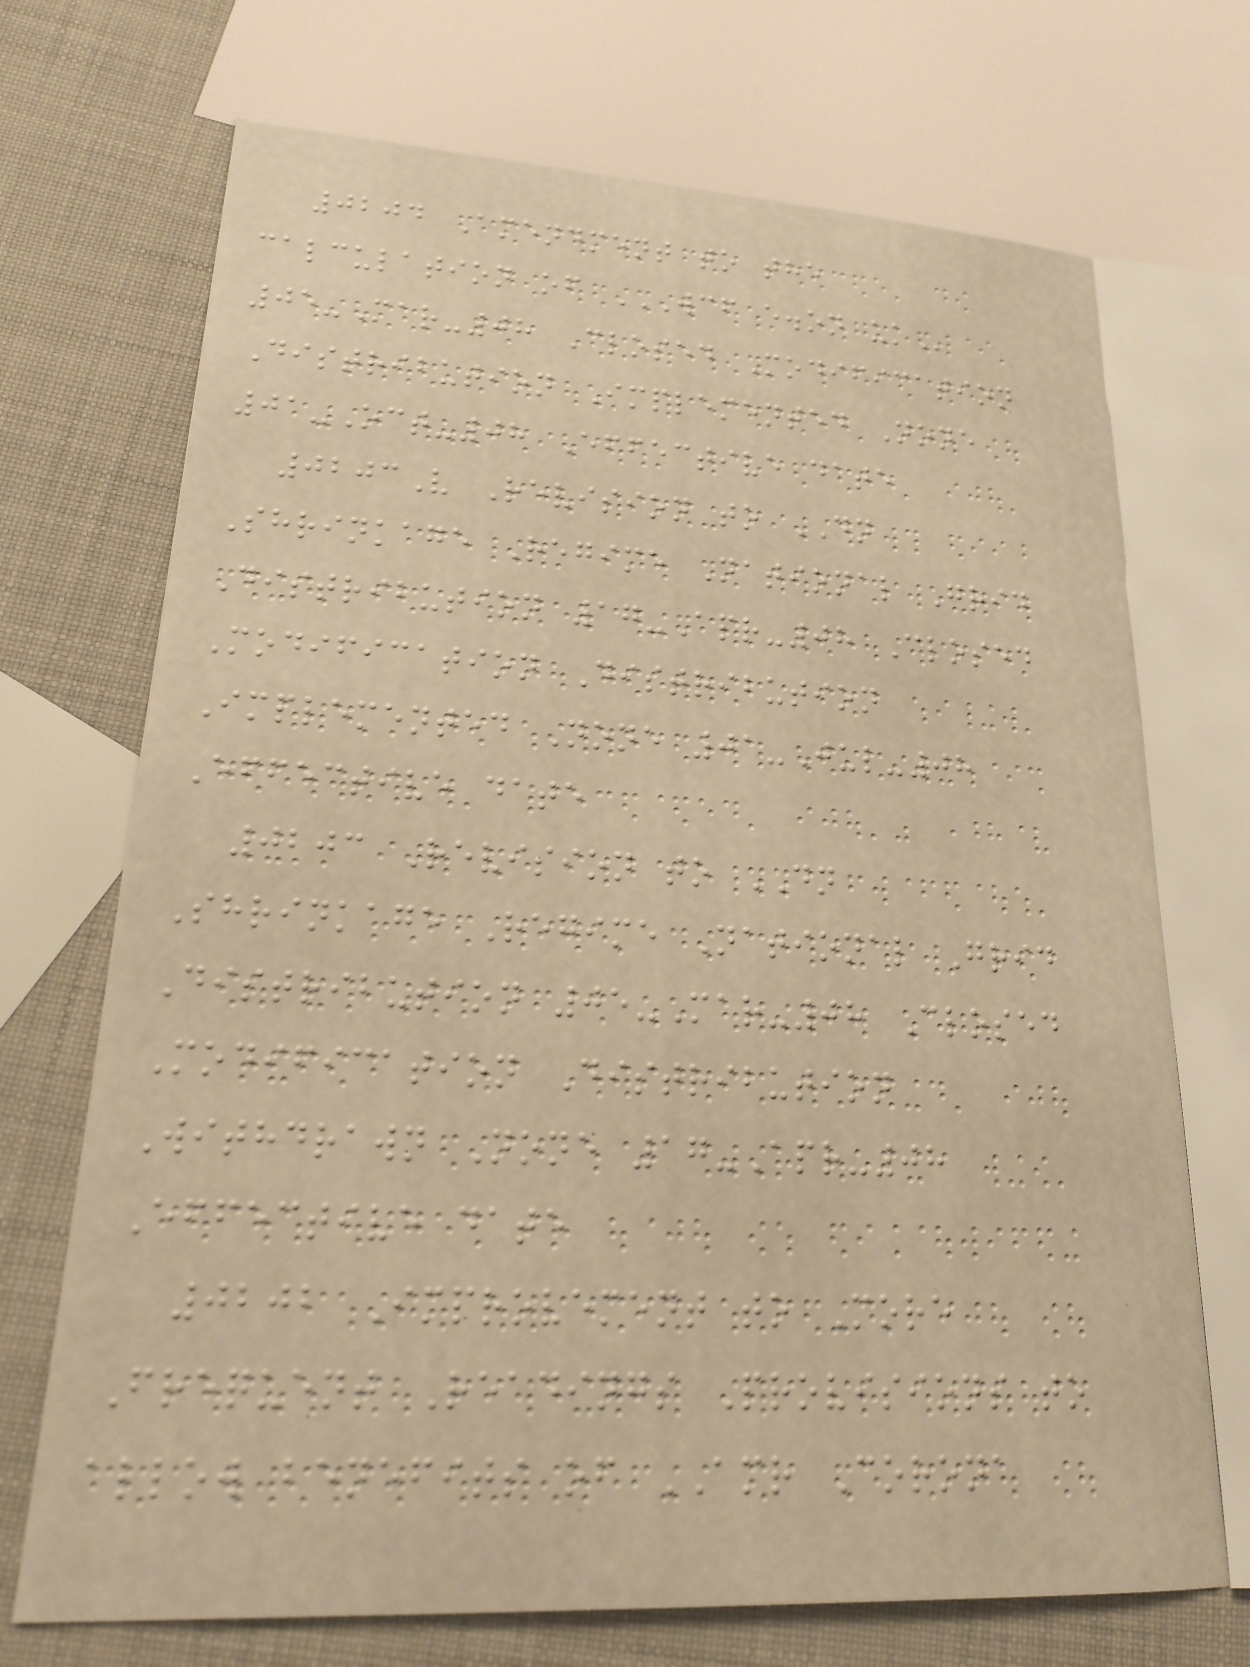0204 Amendment to the
calculation of WCF E.ON UK
05-Mar-08 Closed Modification
Distribution Implemented None
01-Oct-08 Effective date
0203V Revision to DN
Shrinkage Regime National Grid
Distribution 17-Apr-08 Closed
Modification Distribution
Implemented None 01-Jul-08
Effective date
0203 Revision to DN
Shrinkage Regime National Grid
Distribution 05-Mar-08 Closed
Modification Distribution
Withdrawn None 17-Apr-08
Effective date
0202 Improvement to More
Frequent Readings Provisions to
allow benefits of AMR Corona
